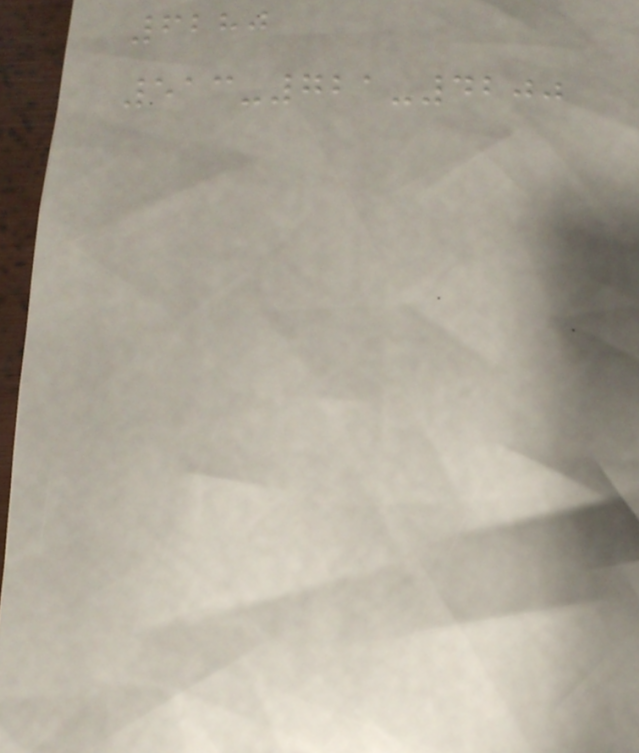6280
513-721-4200
